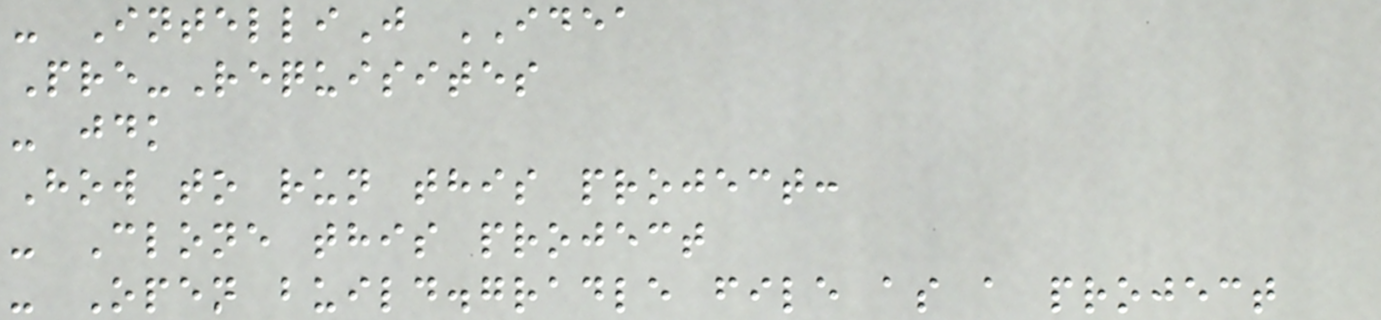- IntelliJ IDEA
Pre-Requisites
- jdk
How to run this project:
- Clone this project
- Open build.gradle file as a project
